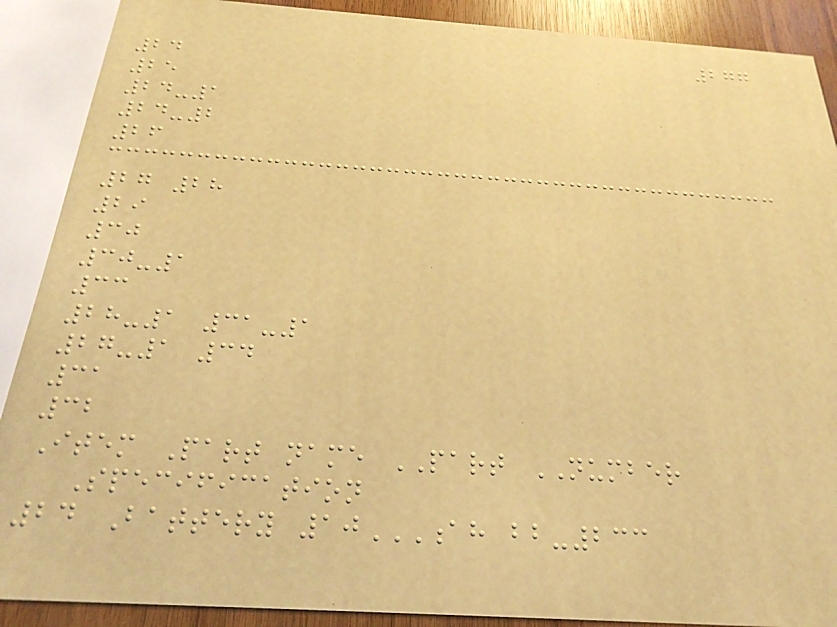277
24
25
24-1
24-2
26
27 28
29
30
30-1
33
28-1 31-1
27-1 34
31
32
Item Part name PART NUMBER
Specification
24 Battery 10AH BB-233
